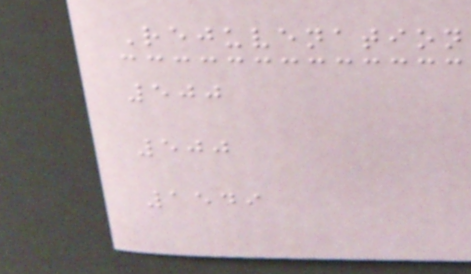Rejuvenation
500
500
1549
